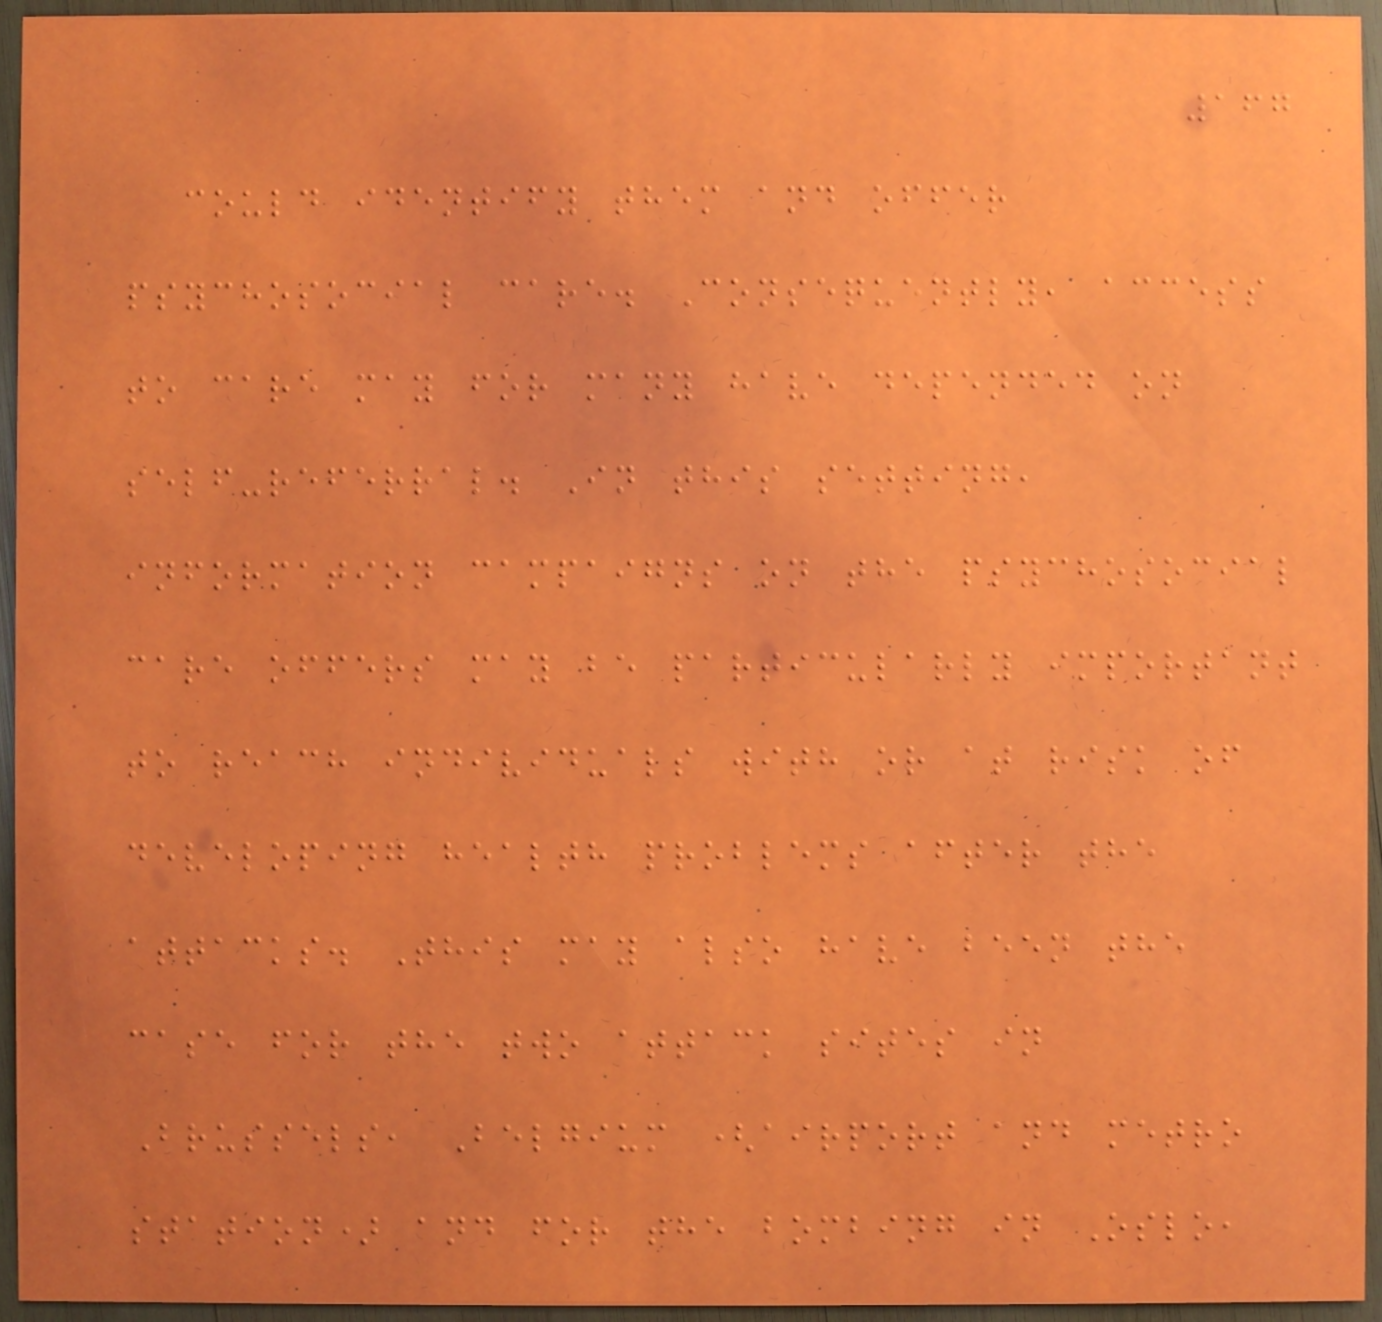167
could identify them and offer
psychosocial care. Consequently, access
to care may for many have depended on
self-referral. In this setting,
information campaigns on the psychosocial
care offers may be particularly important
to reach individuals with or at risk of
developing health problems after the
attacks. This may also have been the
case for the two attack sites in
Brussels, Belgium (airport and metro
station) and for the bombing in Oslo,
